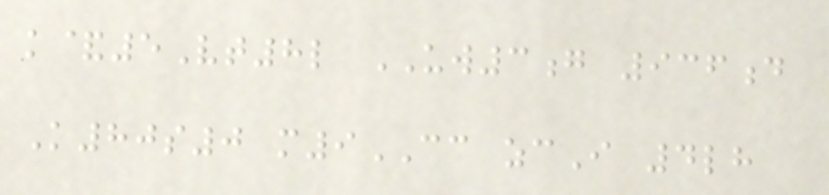k&5Vt8l UW3g 936d
K80s0 m9CC zcI 4lh
